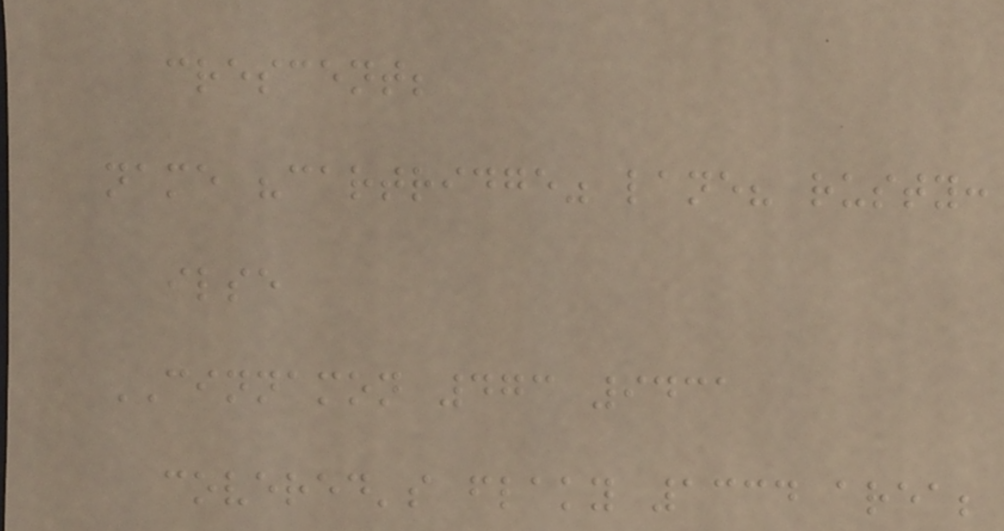crescent;
name "cartridge" lane? rusty:
ilse
CINNAMON 473 9431
covered's flaky 1334 area;
